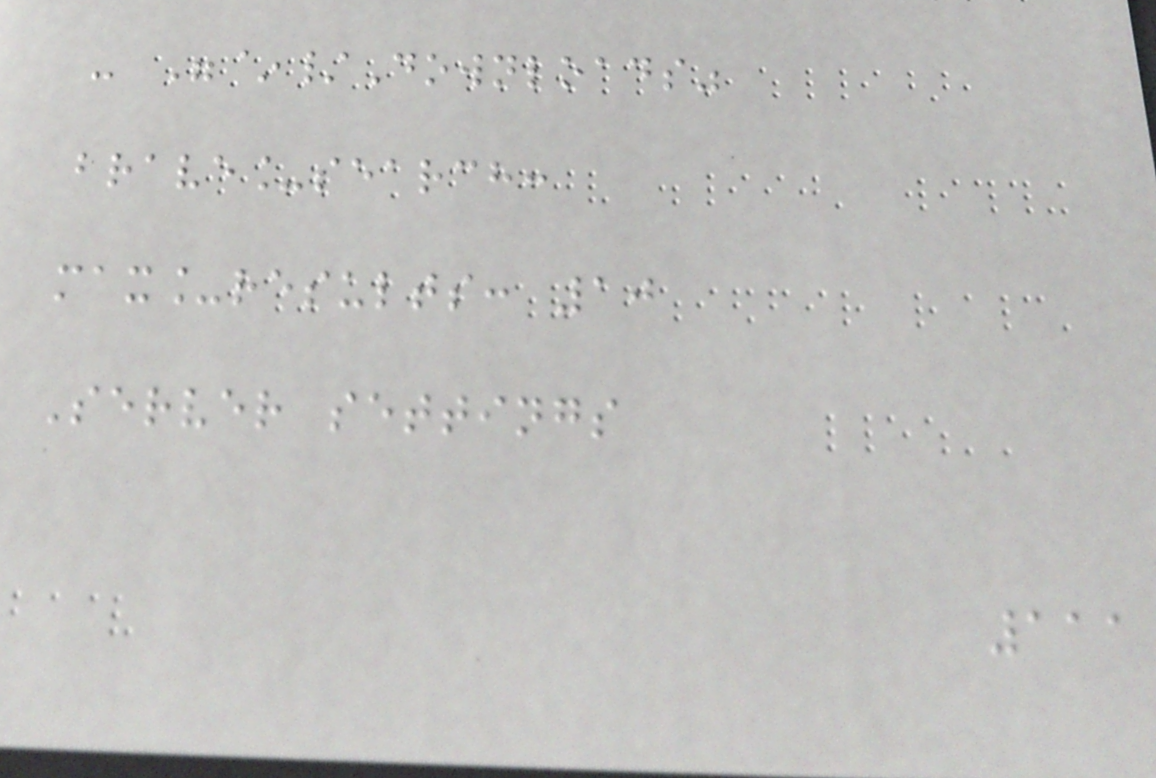- "~/Downloads"
brave_search:
max_results: 10
Server settings
111
